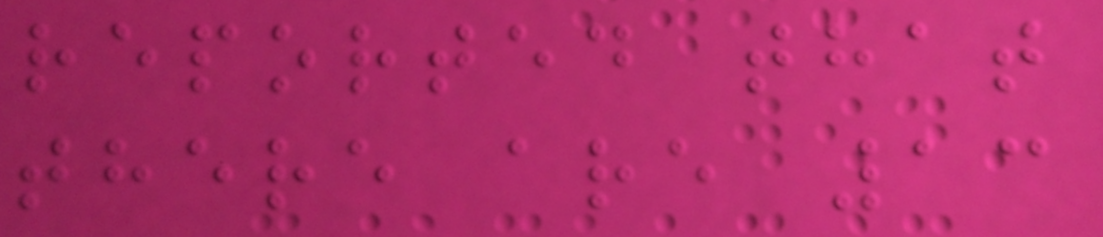reported that
there are 13
